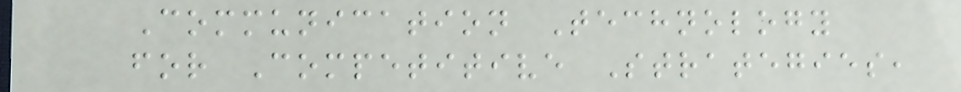Communication Technology
for Competitive Strategies,
